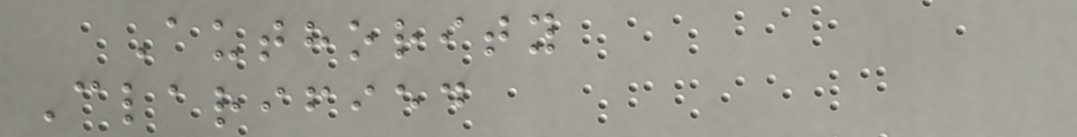Authority
Clarified
